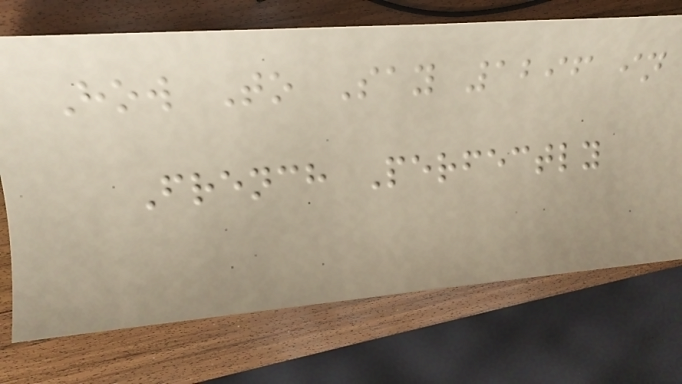How To Say 1296 in
French Perfectly
